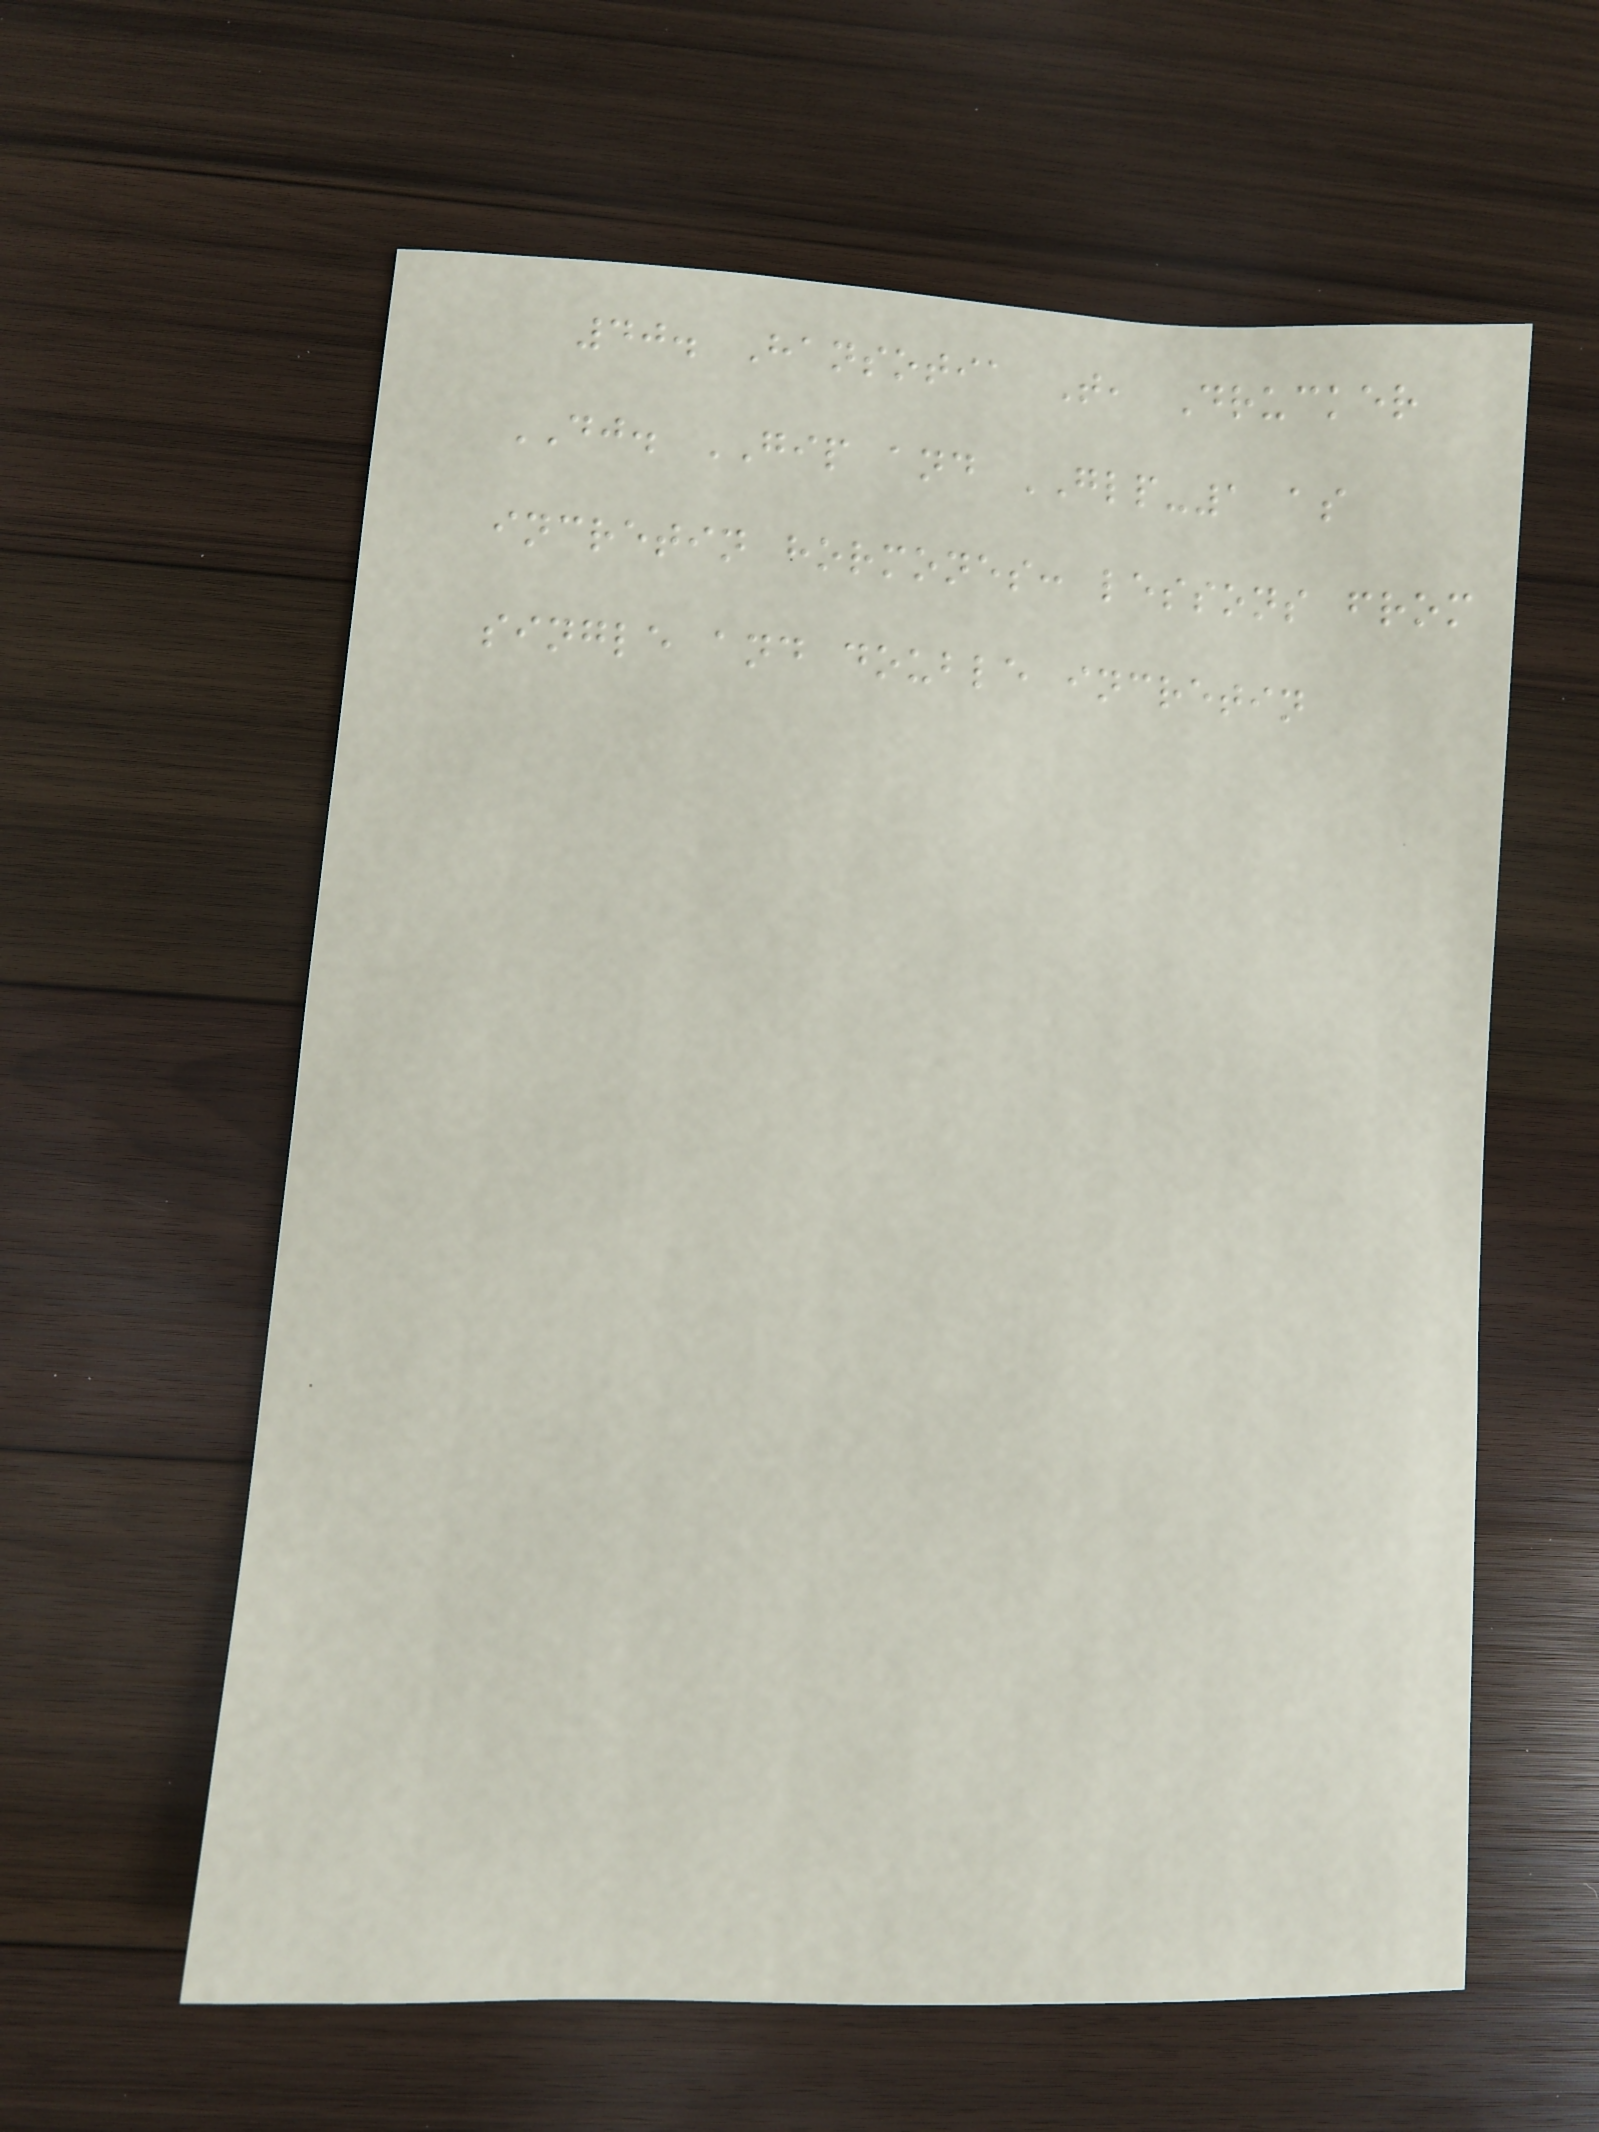40. Hansotia T, Drucker
DJ. GIP and GLP-1 as
incretin hormones: lessons from
single and double incretin
